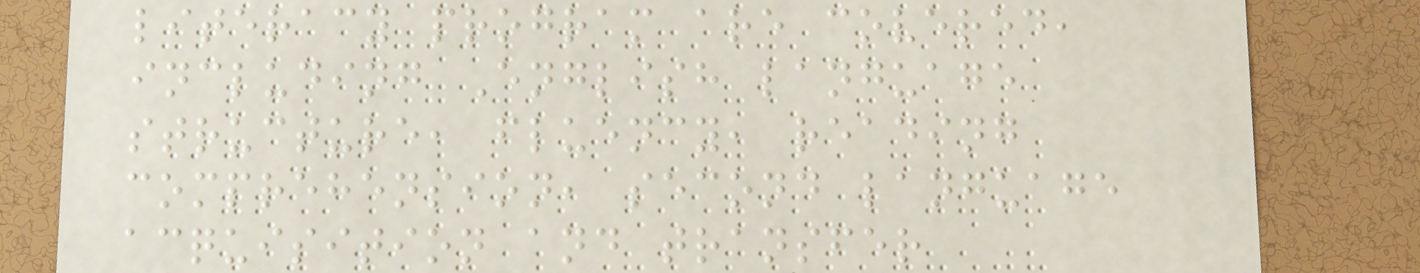literacy program are covered,
including English language
structure, fluency, reading
comprehension, second language
acquisition and transfer
